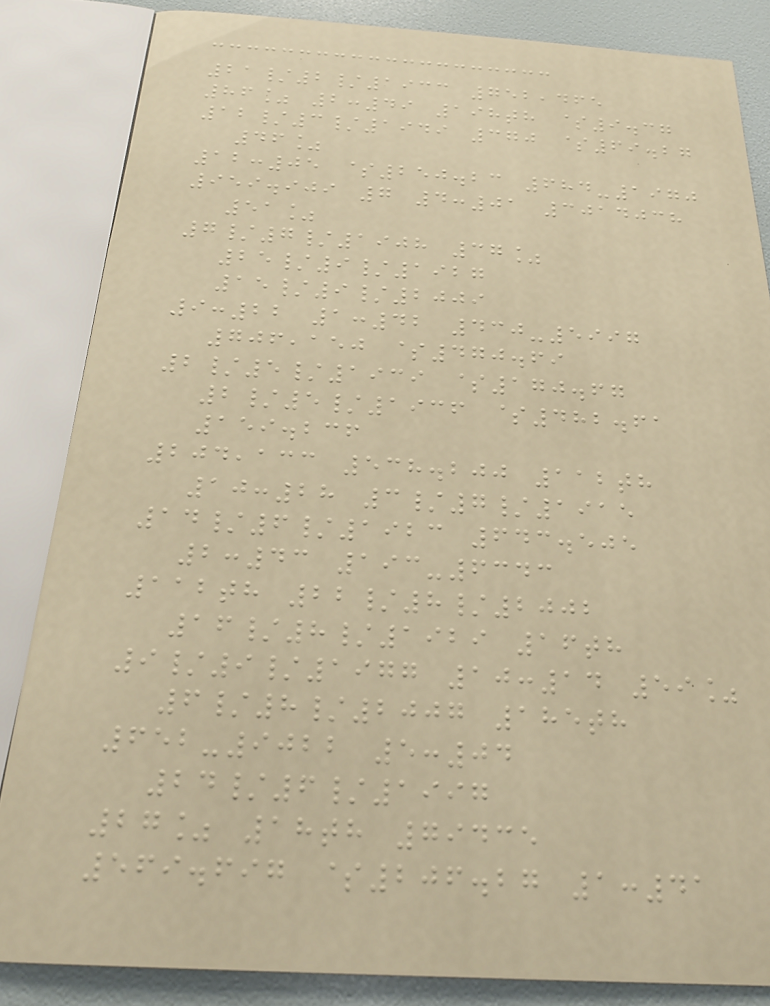21/2/1933 752,465
86% 2:49 198th $9.37
12/3/1949 370 $69.27
46%
12:05 $250.23 684-1970
959.909 7 4:01 3014038
51%
7/7/1908 37%
25/9/1927
15/9/2009
9:22 1:42 430-5997
706,150 $470.69
2/5/1939 $170.67
2/5/1936 $482.61
159.236
204,133 538.200 112th
10:28 3/7/1915
14/6/1923 643.505
2:43 193-6343
112th 22/8/2002
16/8/1929 16th
9/9/1977 10:14 59%
6/8/2007 185th
652-9022 5:04
24/6/1997
27% 18th 79435
569.697 $206.27 1:41
